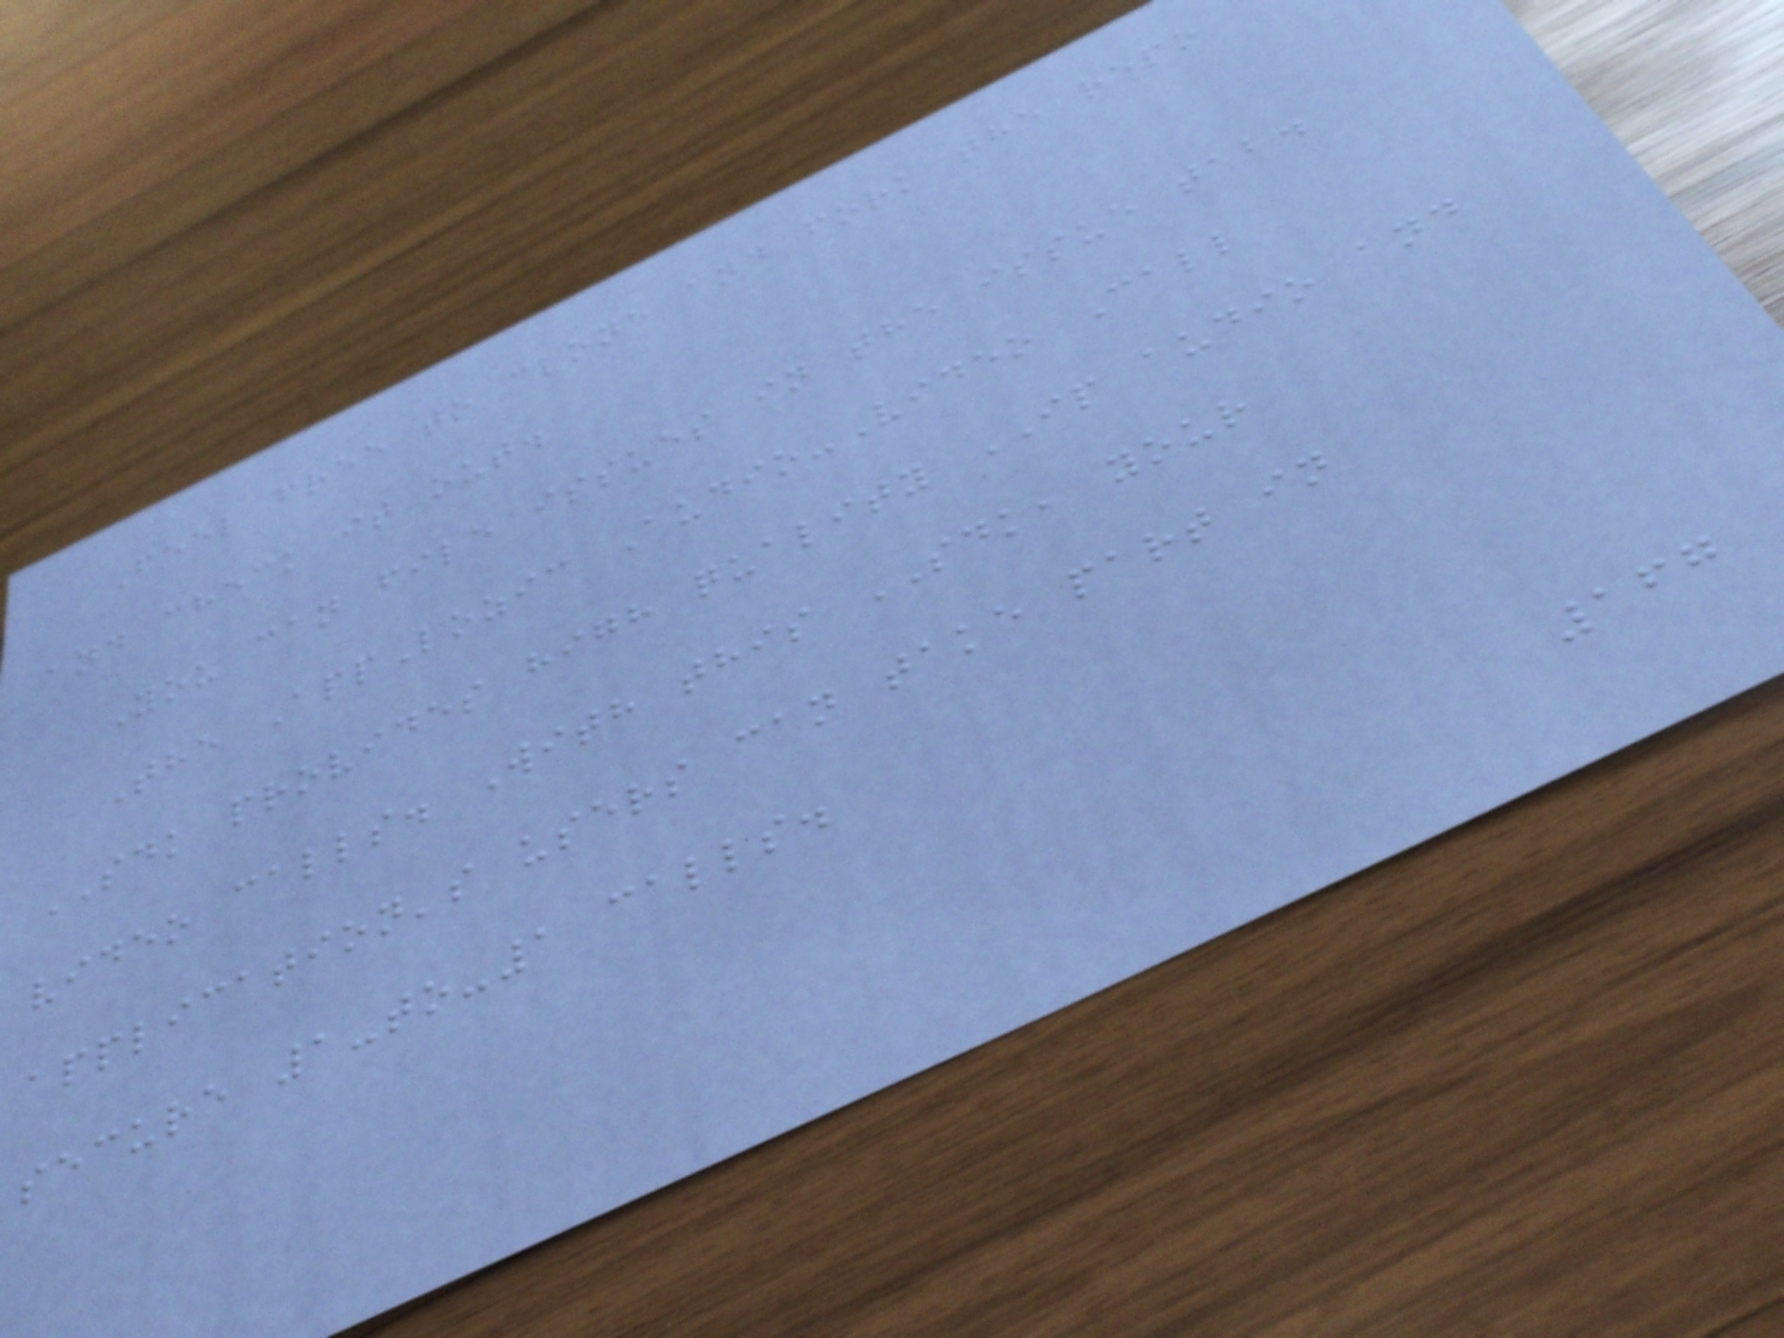Feel free to clone and fork the repo
and check it out.
You can file issues in the issue tab.
The AppLozic Audio-Video Call
SDK provides high quality IP audio and
video calls. With this SDK, your
application's users can take part in
secure 1-to-1 calls.
167
